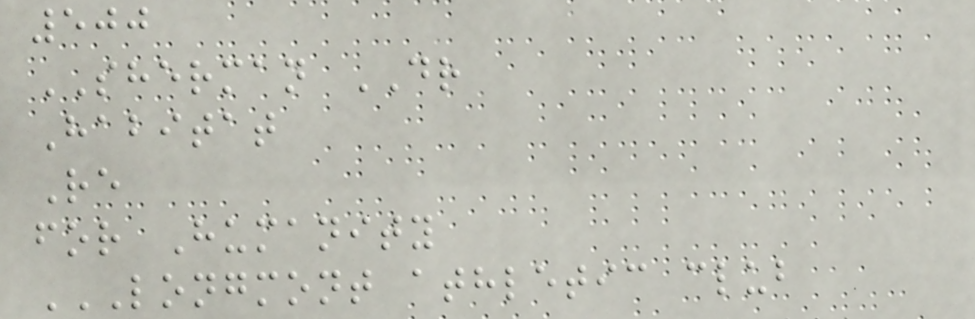500
SHERMAN DR
Habitat
Re
for Humanity
LONGMONT ATHLETIC CLUB
